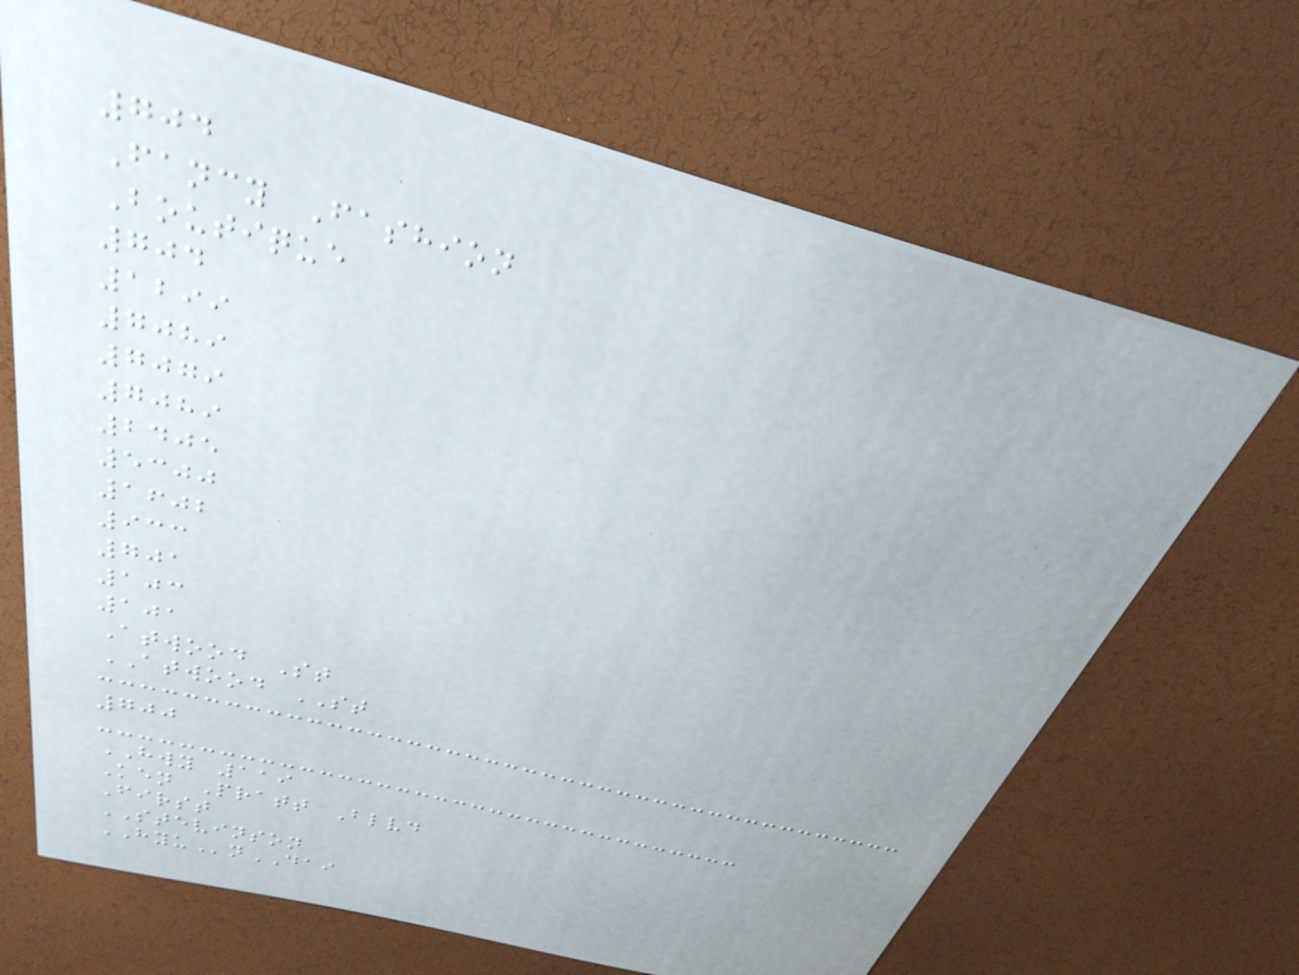704
Fancy Fashion
Boutique
704
1299
7089
7079
7089
2405
5300
1602
933
701
103
101
Atwood St
ATWOOD ST
700
HWY 119
Ken Pratt Blvd
First
STEVINSON
HYUnDAI
